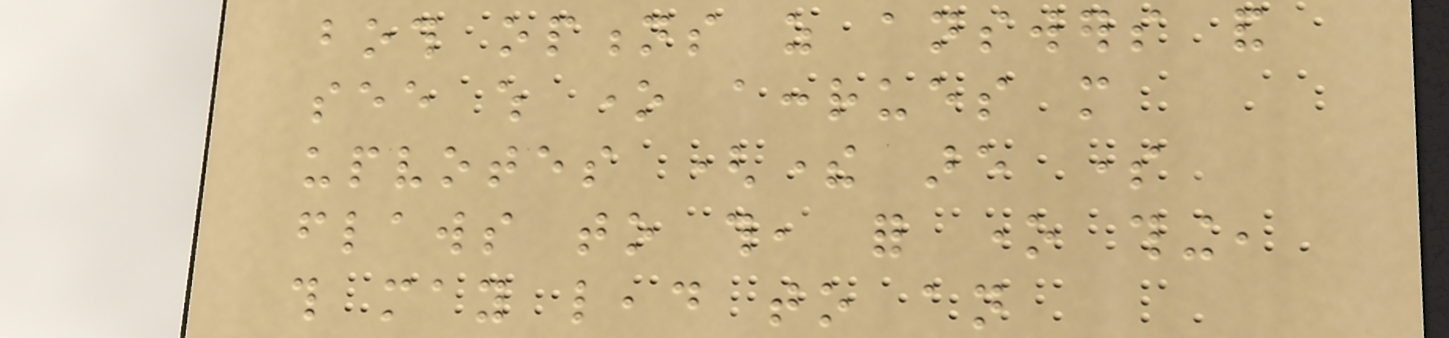both options as answers and
see which one accrues more
upvotes (there are some
flaws to this, for one thing,
this may lead to an
